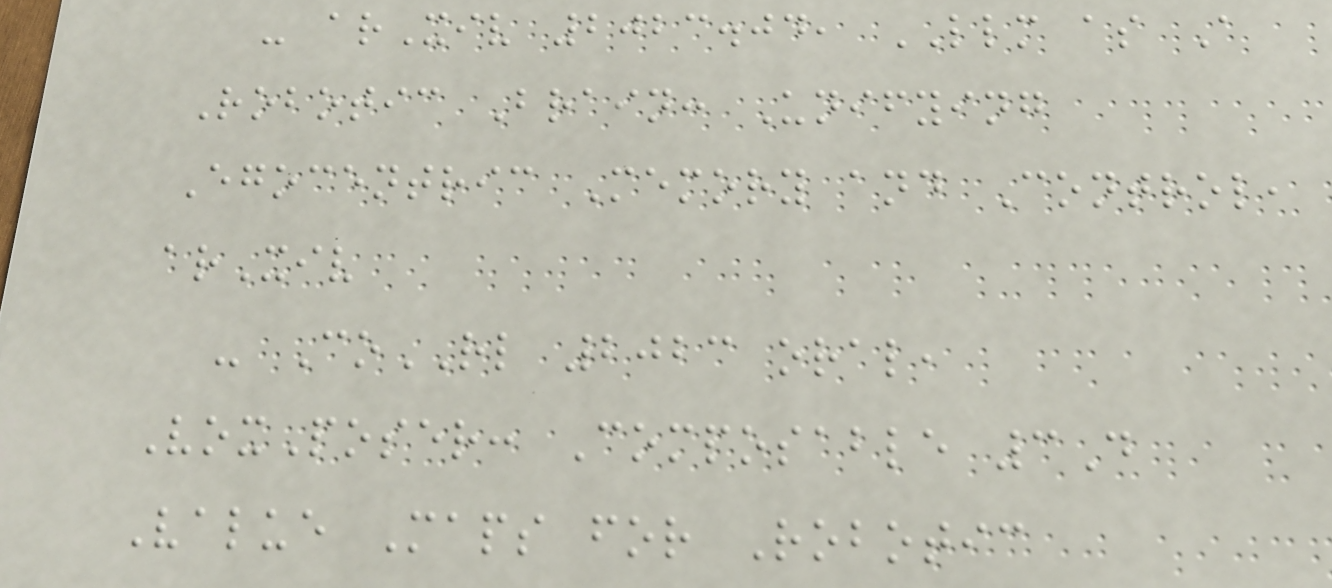- arXiv 2023.04, LLM as A
Robotic Brain: Unifying
Egocentric Memory and Control,
arXiv
- CoRL 2023 oral,
VoxPoser: Composable 3D
Value Maps for Robotic
